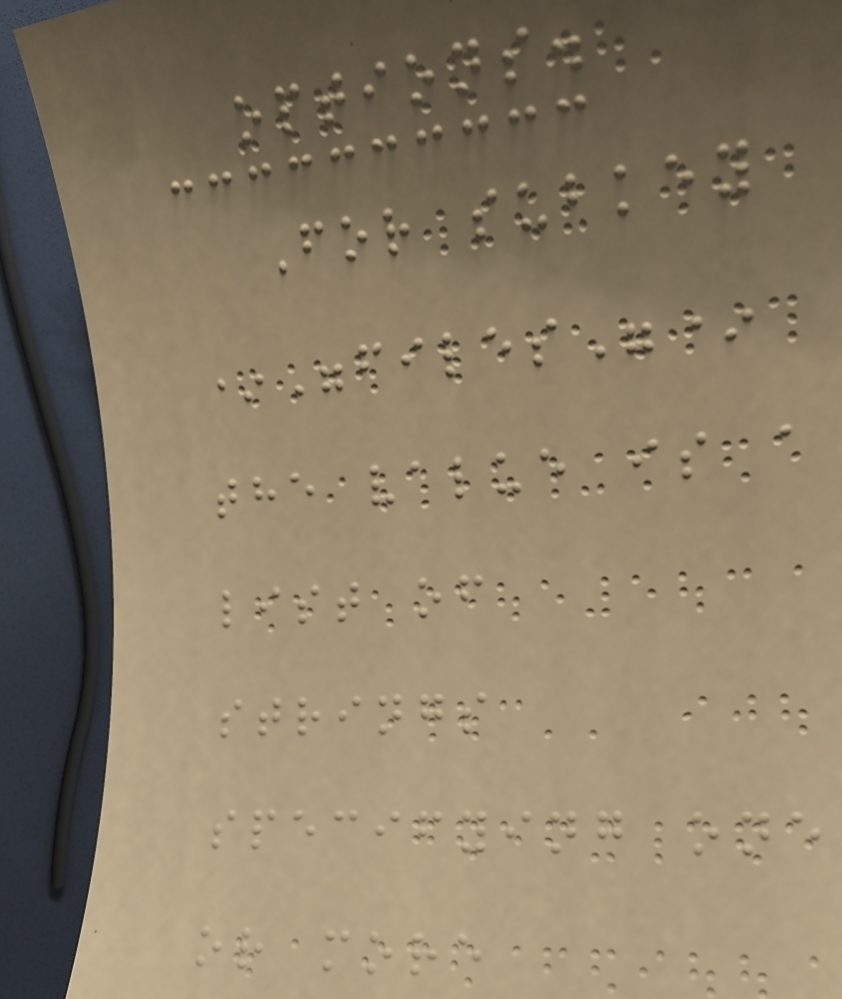options.
For subkey
*"files"*
the value is a
list of
strings
specifying one
or more
